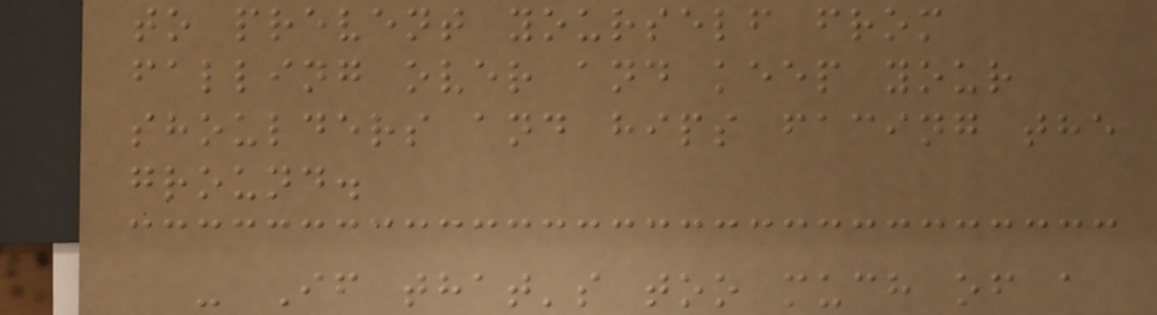to prevent yourself from
falling over and keep your
shoulders and hips facing the
ground.
- If that's too much of a
